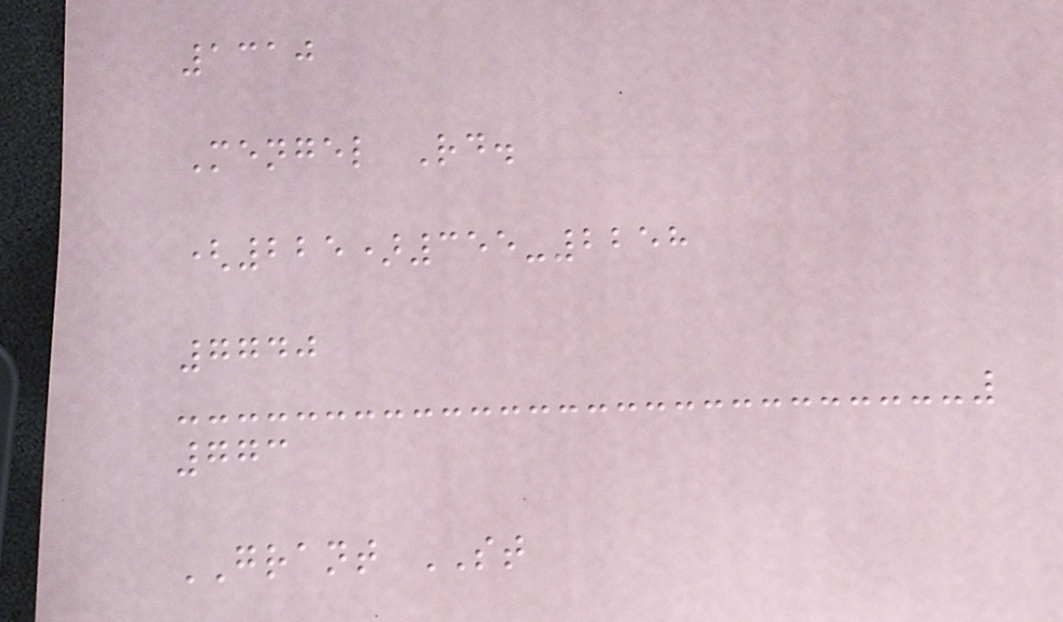1310
Mengel Rd.
(225)355-2258
7740
773
GRANT ST
